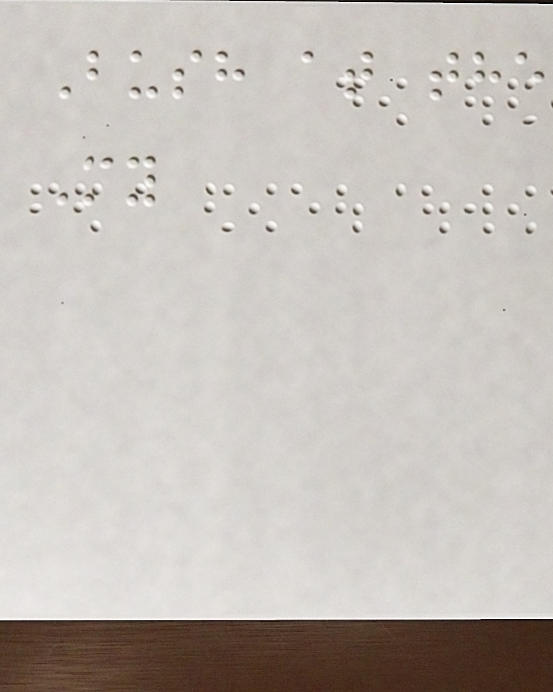Bush at the
My
